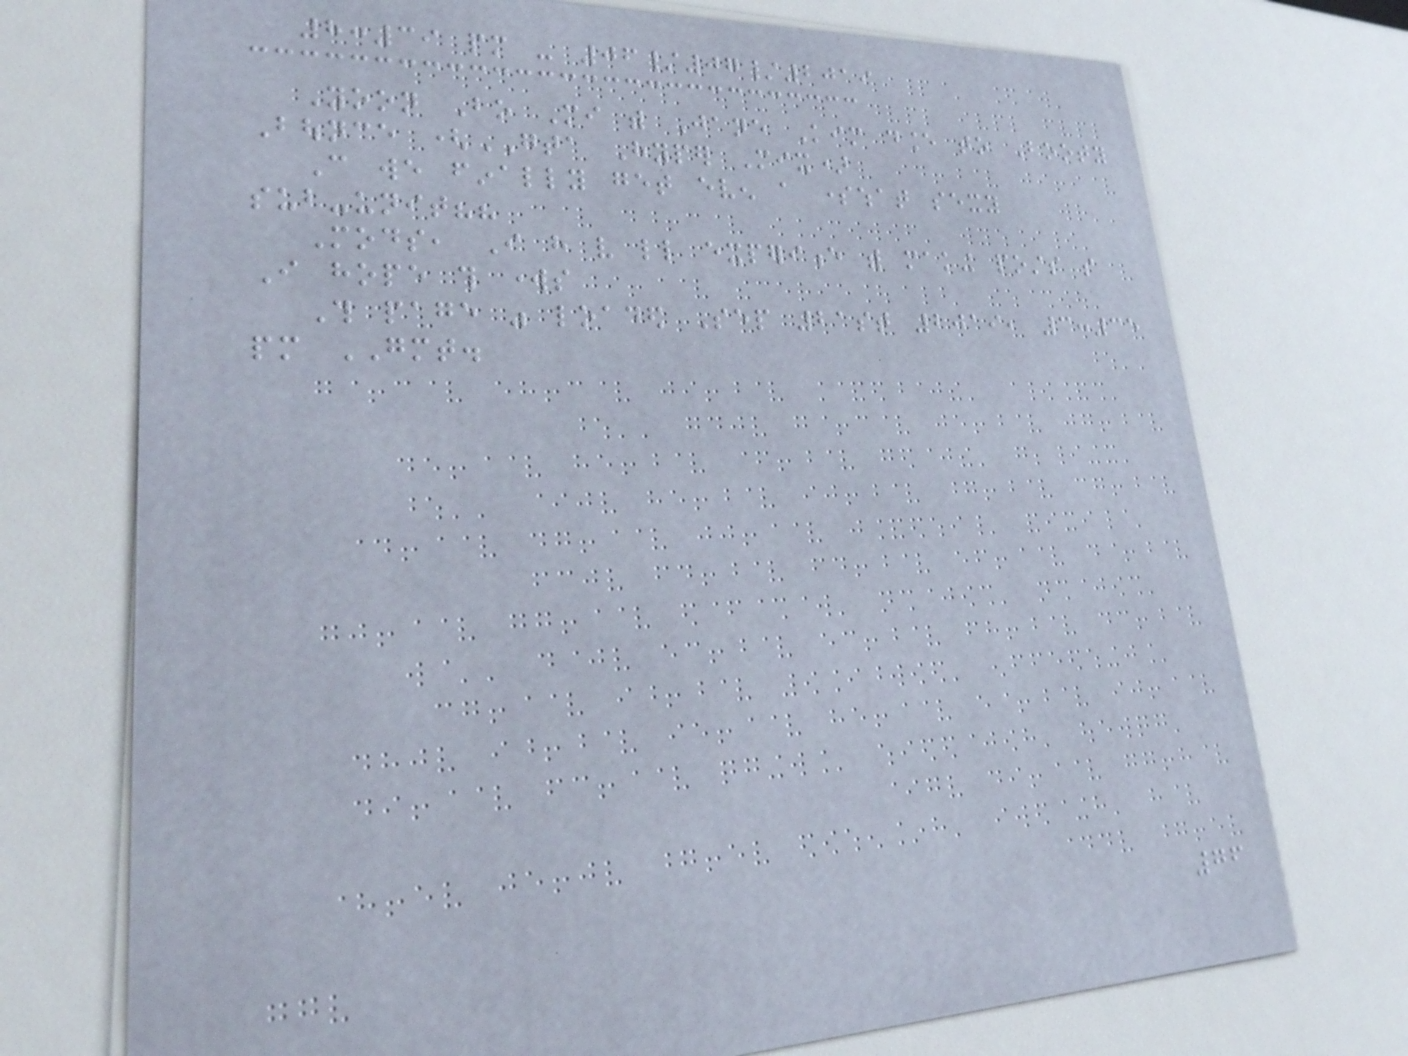8:39 pm - 06/07/2019
Yoon Bo Mi with Jane Kim dance to Booty
Bounce (GTA Hyper Mix)
Can we finally get even a somewhat sexy
sub-unit??
Mods, I have very little experience with making posts so
I hope this works
This page was loaded Sep 21st 2019, 3:35
pm GMT.
76
